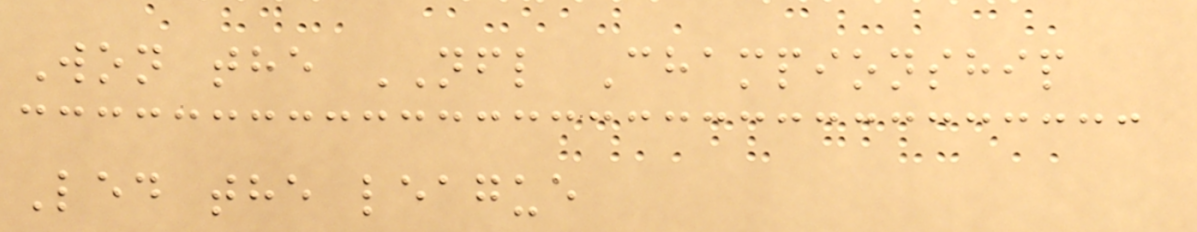Won the NFL Championship
Led the league
